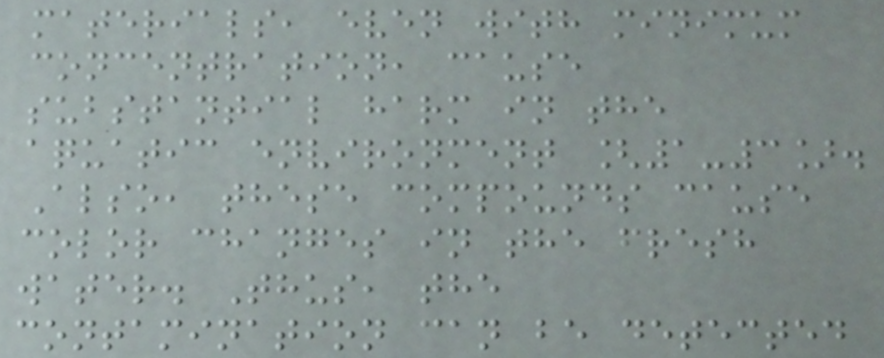materials, even with minimum
concentration, cause
substantial harm in the
aquatic environment [1-3].
Also, these compounds cause
color changes in the fresh
water. Thus, the
contamination can be detected
